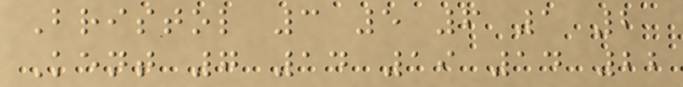Bristol 3 5 6 1 2
Kent 7 14 19 14 22
